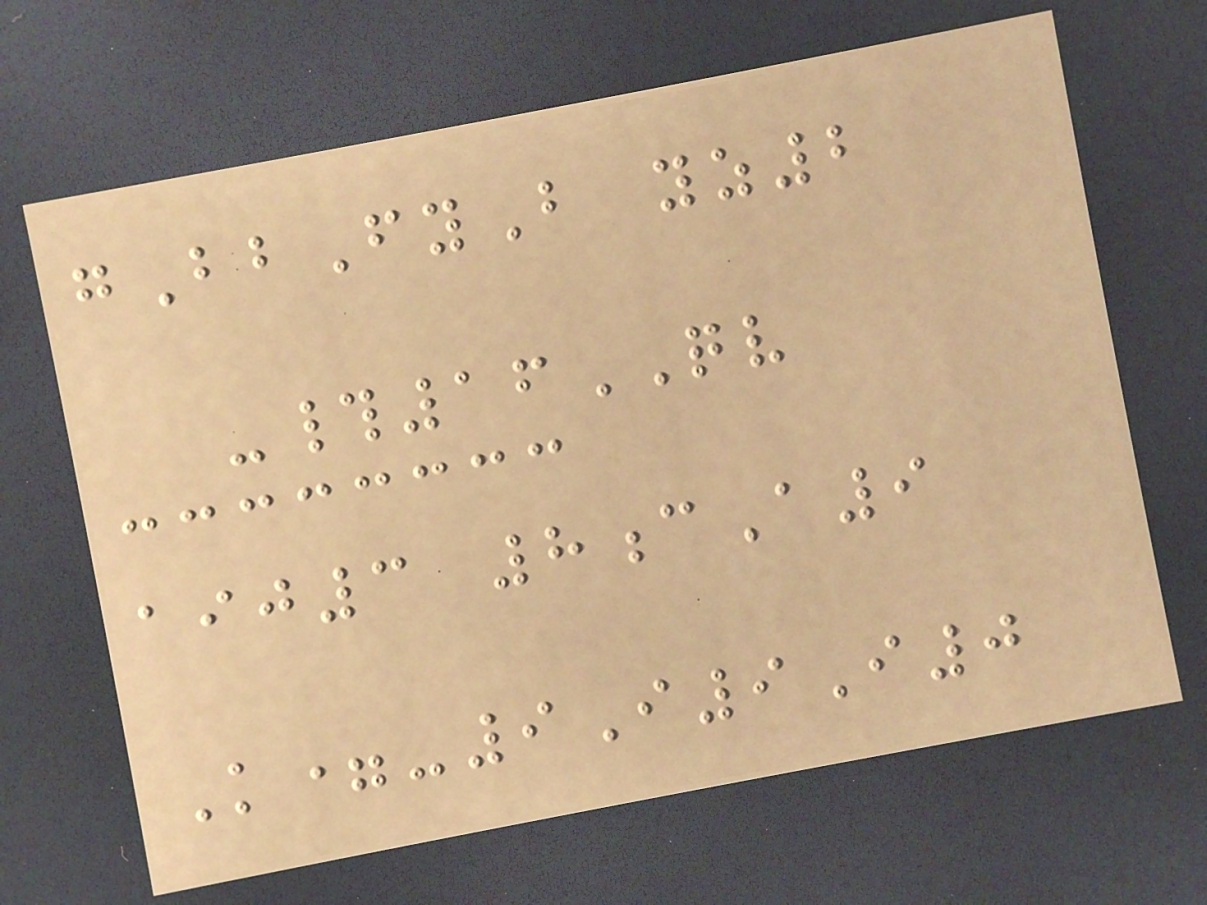gBbFyB yz2
-#16QV
aij3 8cA9
K=-9I9I0
